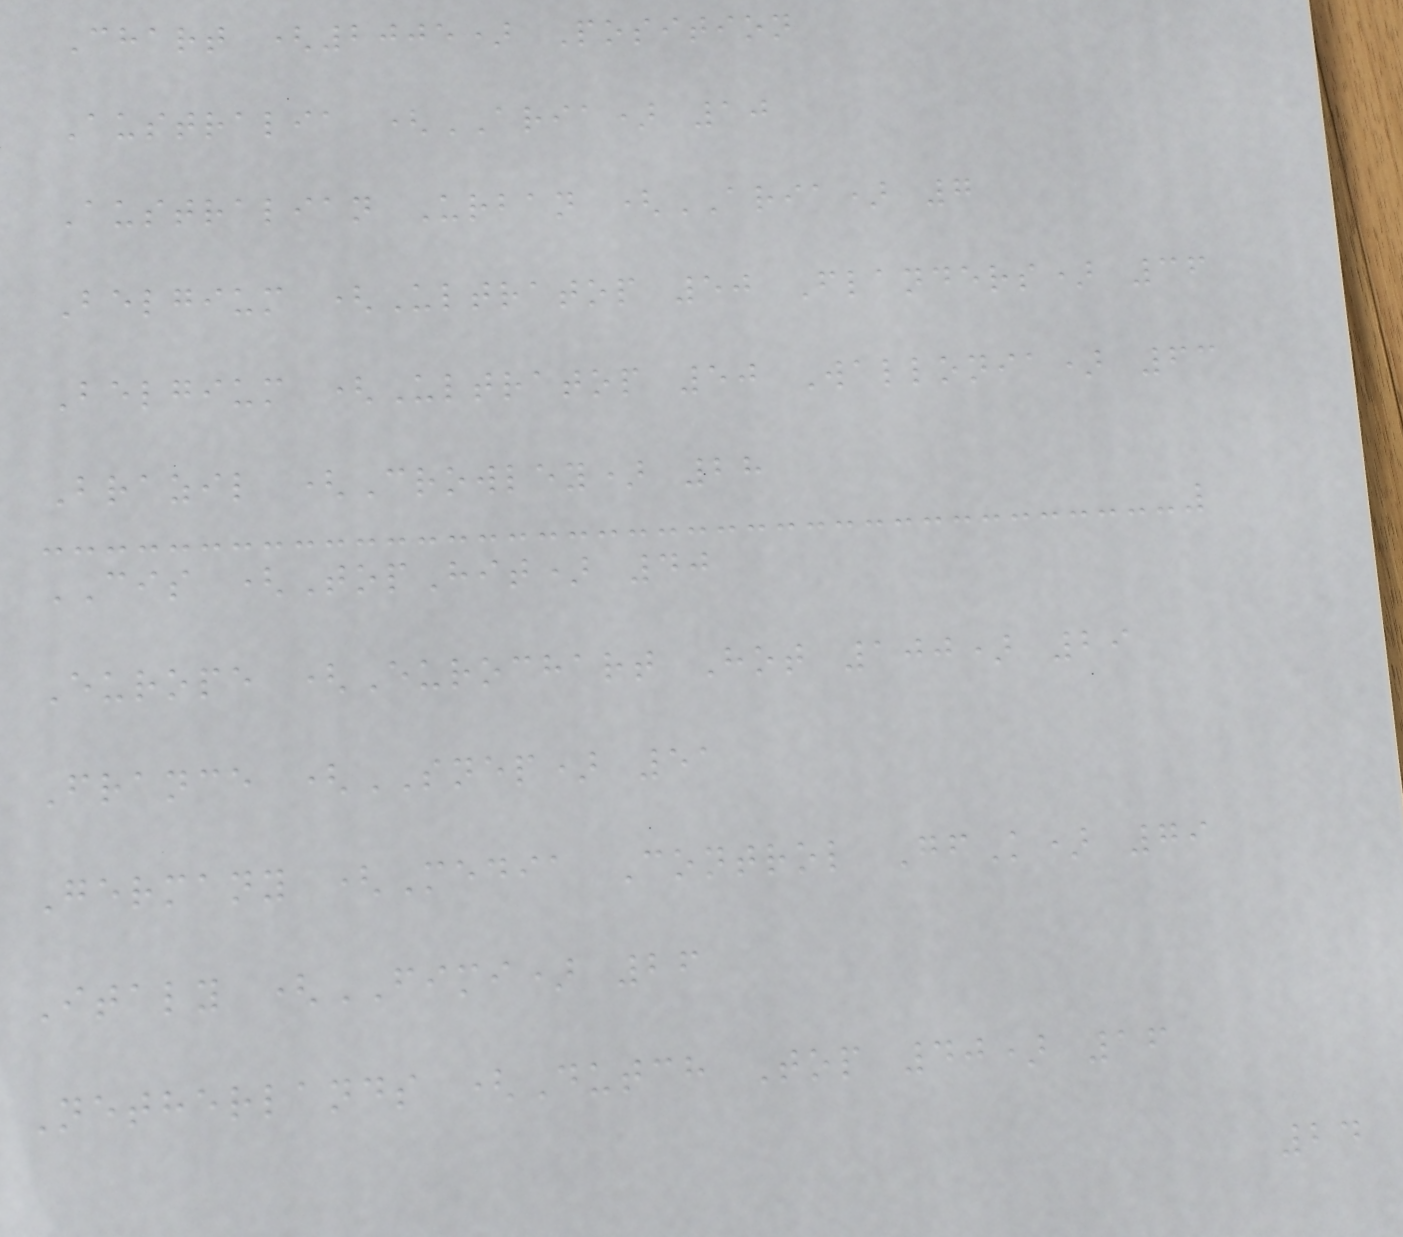Chart (2005) Position
Australia (ARIA) 10
Australian Urban (ARIA) 7
Belgium (Ultratop 50 Flanders) 36
Belgium (Ultratop 50 Wallonia) 63
Brazil (Crowley) 28
CIS (TopHit) 40
Europe (Eurochart Hot 100) 29
France (SNEP) 51
Germany (Media Control GfK) 79
Italy (FIMI) 26
Netherlands (Dutch Top 40) 16
24
